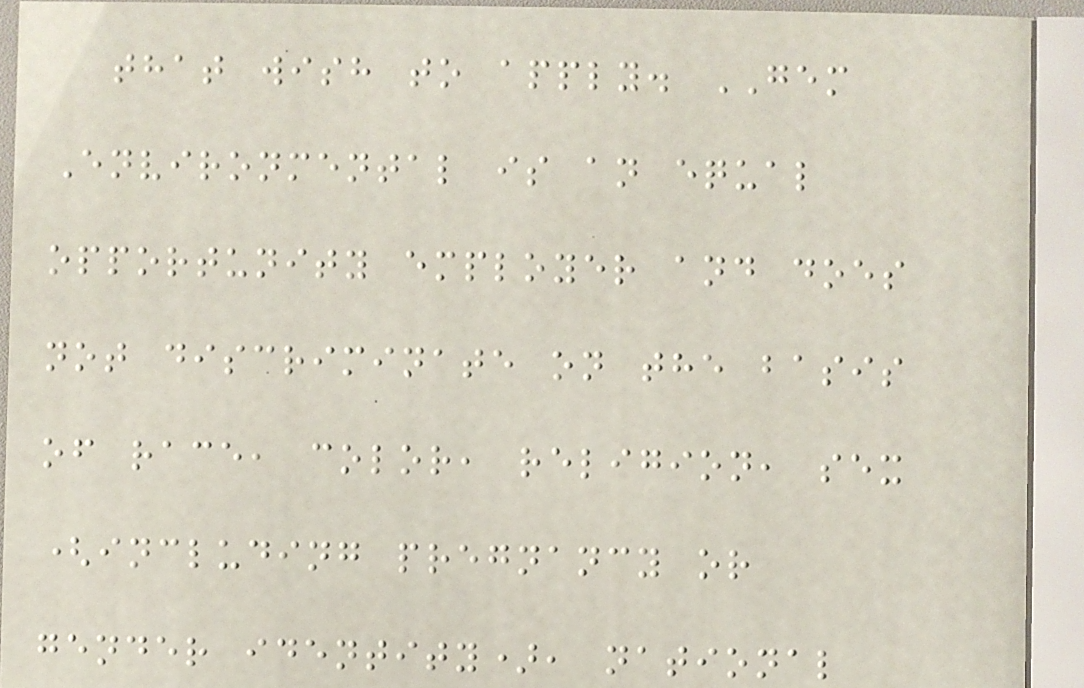that wish to apply. GEM
Environmental is an equal
opportunity employer and does
not discriminate on the basis
of race, color, religion, sex
(including pregnancy or
gender identity), national
